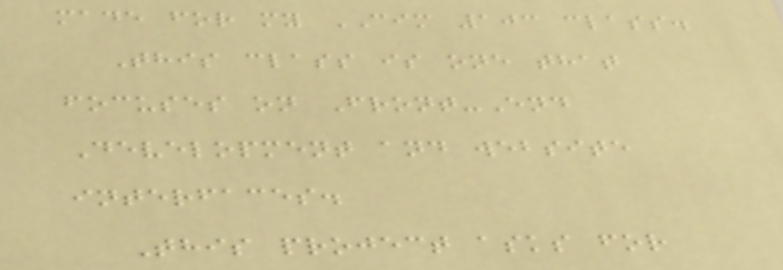made for my CIM 103 class.
This class is one that
focuses on Front-End
Development and website
interfaces.
This project asks for
